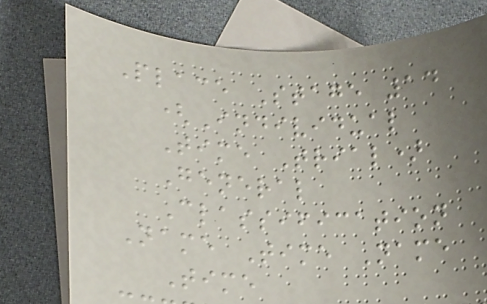Place Stage 14
(Individual
Time Trial)
General
Classification
Name Time Name
Time
